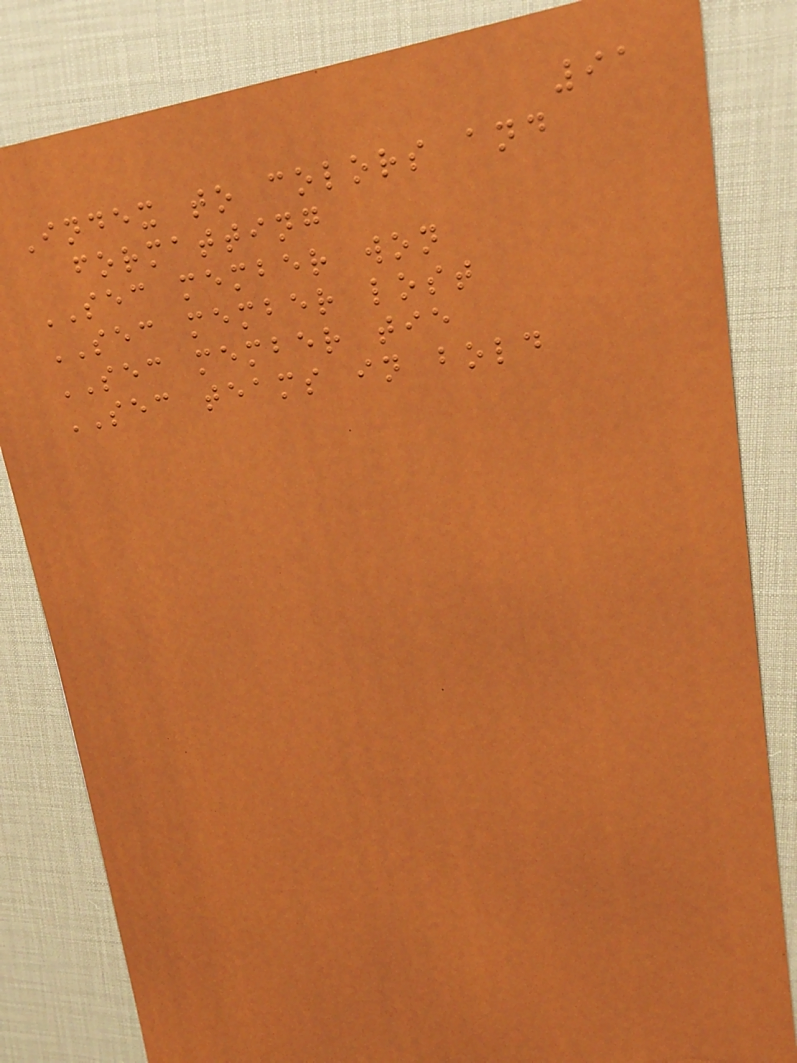91
Index to colors and
formatting
SEC member won
SEC member lost
SEC member tie
SEC teams in bold
